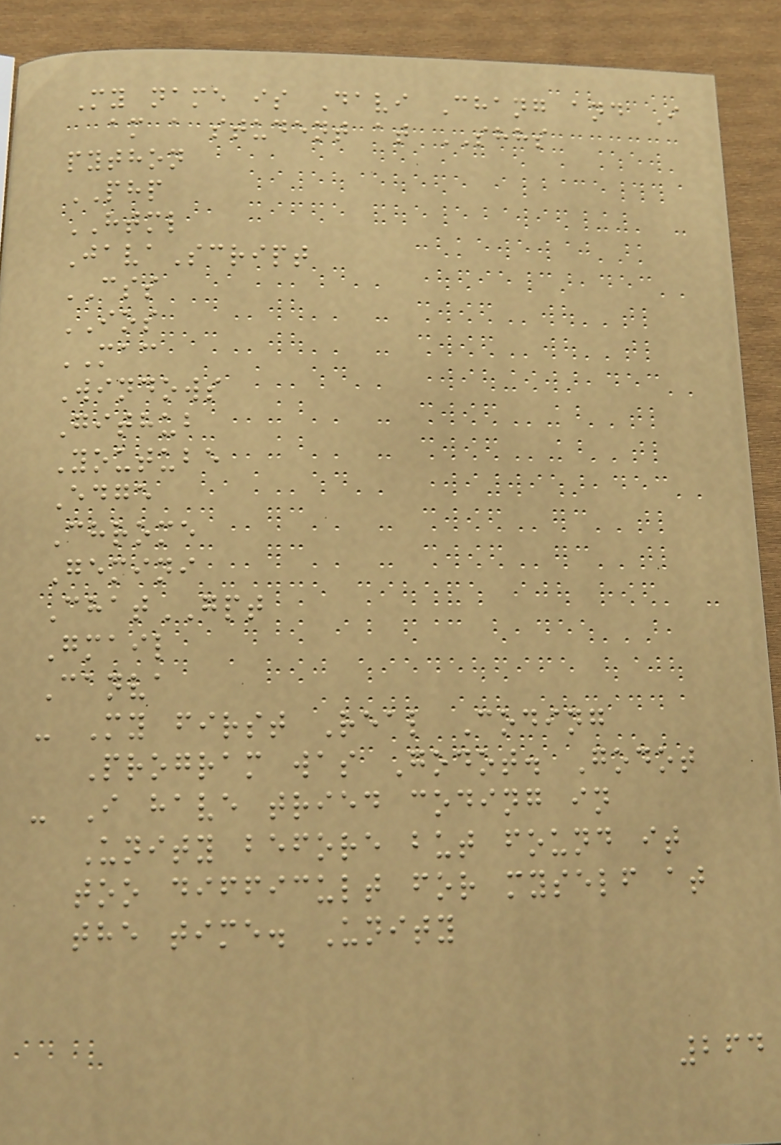My name is Davi Chang and I
am a student at SHHS
python
PHP
HTML
JavaScript
CSS
IOS
MAC
Windows
Github
Youtube
Edge
Chrome
Gemini
ChatGPT
Gmail
Canva
- My first Real Coding
Program was Godot. Godot
- I have tried coding in
Unity before but found it
too difficult for myself at
the time. Unity
264
